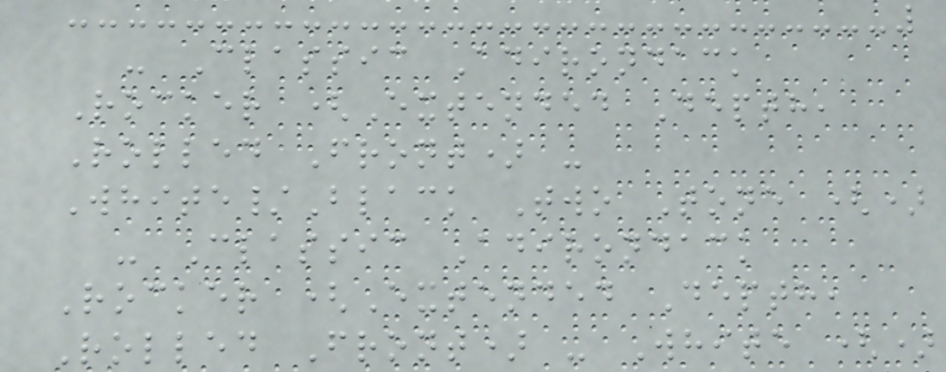- Classic Adirondack
Rocker (Extended Depth,
Rolled Front) -
White/Black Two Tone ()
- Classic Adirondack
Rocker (Extended Depth,
Rolled Front) - White ()
